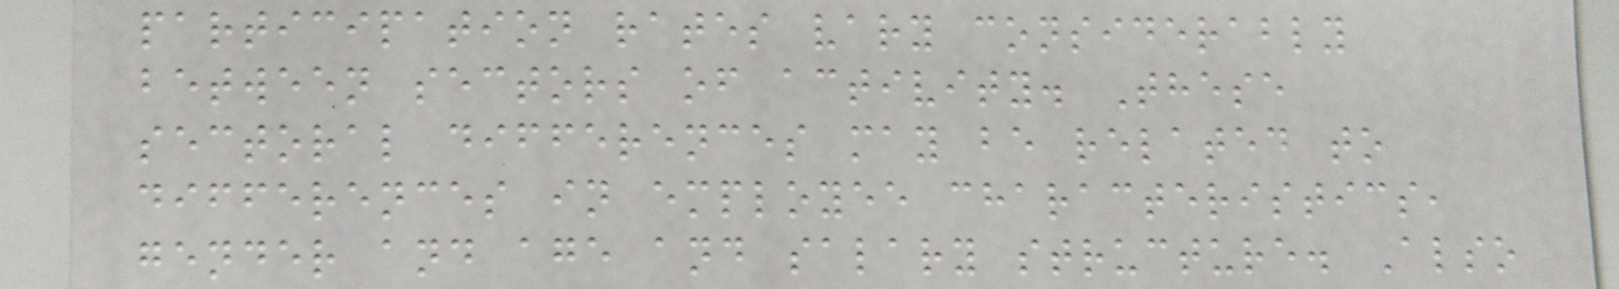participation rates vary considerably
between sectors of activity. These
sectoral differences may be related to
differences in employee characteristics,
gender and age and salary structure. Also
